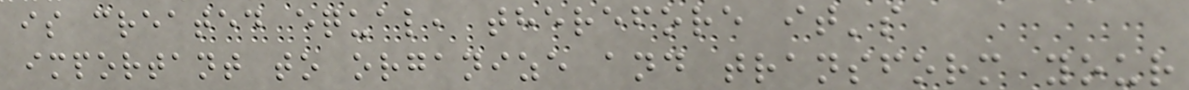is created equal, therefore it's
important to organize and transform your
